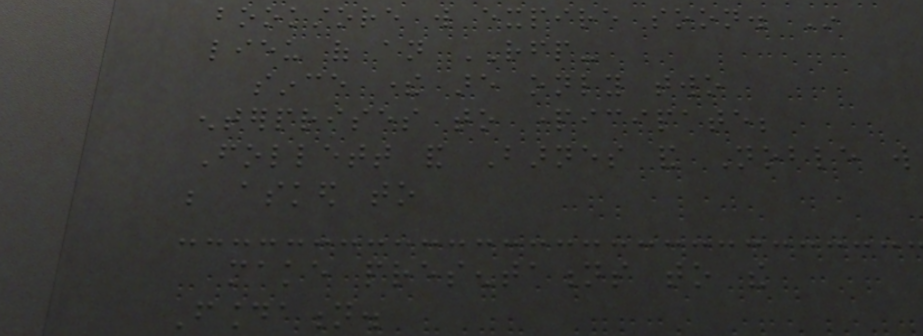bookstore will expire soon. In
lieu of an RFP-
since there are only two
enterprises to participate;
Follett and Barnes and Noble will
be asked to
make presentations to the
Foundation.
